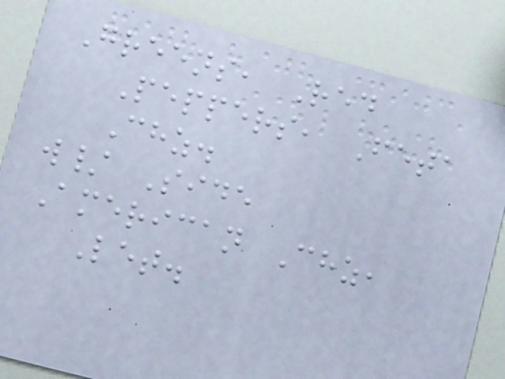Greens, Red
Peppers, Feta
Chz.
w/ Side
American Chz,
Let.
